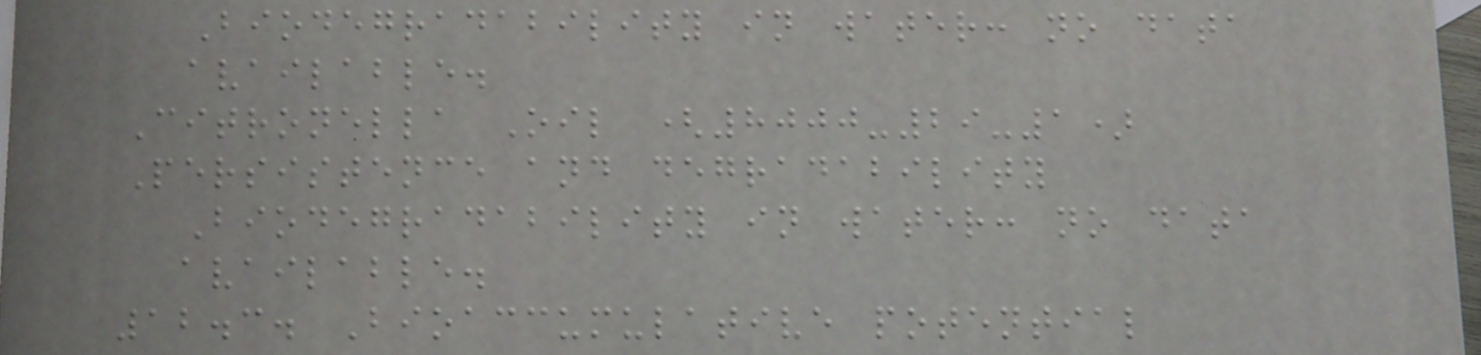Biodegradability in water: no data
available.
Citronella Oil (8000-29-1)
Persistence and degradability
Biodegradability in water: no data
available.
12.3. Bioaccumulative potential
